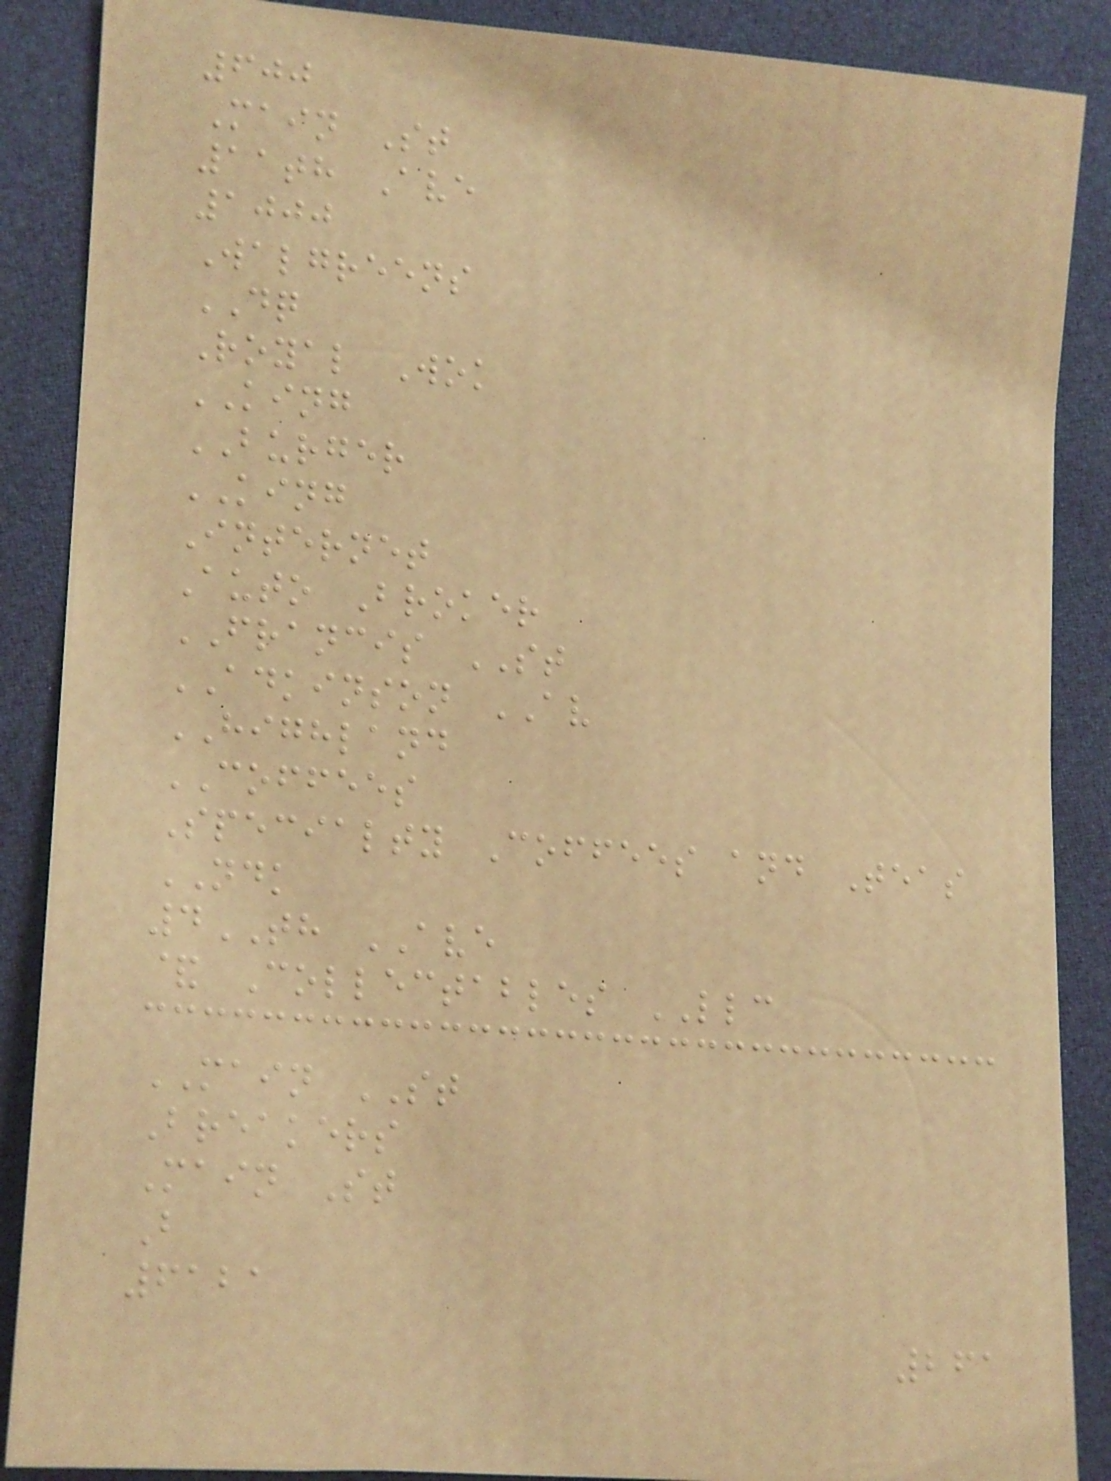600
Main St
11th Ave
1000
Walgreens
DQ
Royal Wok
KING
BURGER
KING
Internet
Auto Broker
FRANCIS ST
ADKINSON AV
HIGHLAND
COFFEES
Specialty Coffees and Teas
NDK
4TH AVE
& Collectables LLC
MAIN ST
Breakers
Main St
B
6121
261
